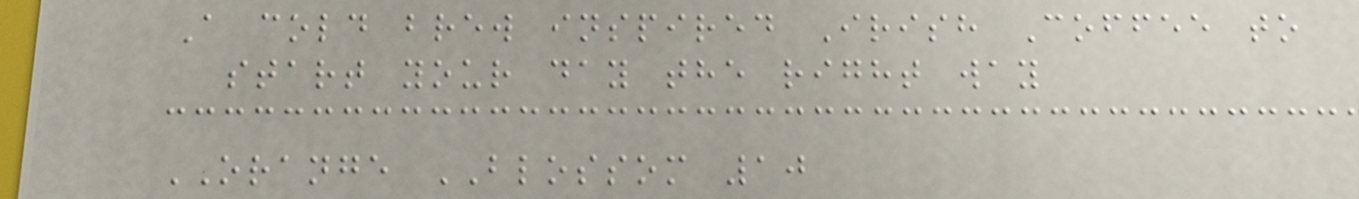A cold brew inspired Irish Coffee to
start your day the right way
ORANGE BLOSSOM 10
